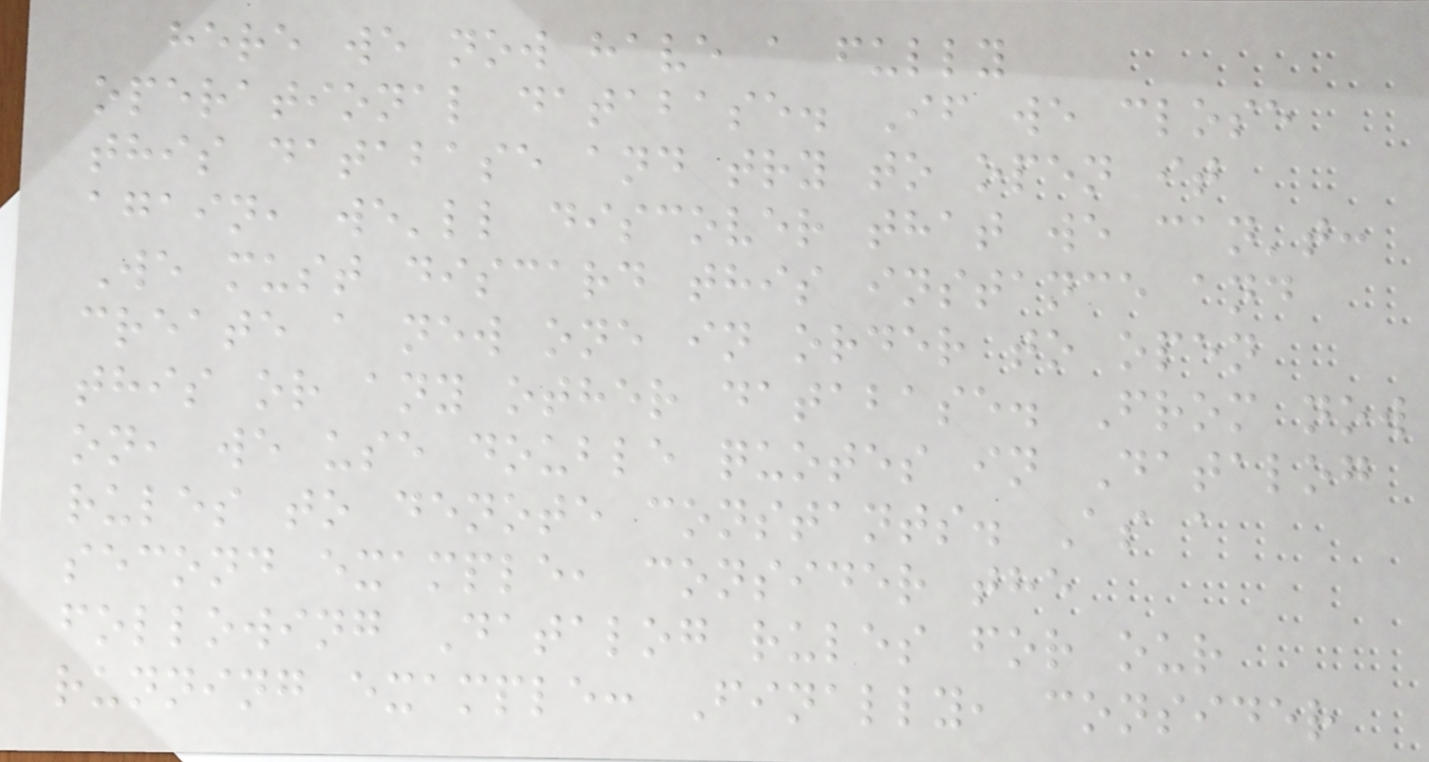here we now have a fully
operational database. If we close
this database and try to open it
again, we'll discover that we can't:
We must discard this instance and
create a new one in order to open
this or any other database. From now
on, we use double quotes in Datalog
rules to denote constants. As a
second example, consider the
following Datalog rules for our
running example: Finally, consider
